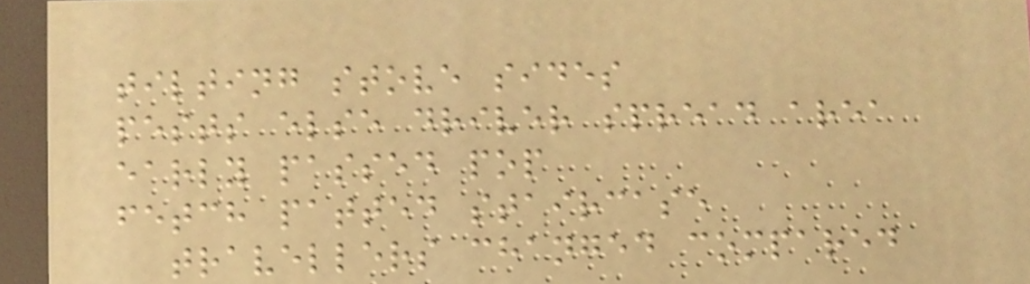tilting stove sides
pests else driver spread area
early passed pop
fetch patted staircase
travellers changed compared
